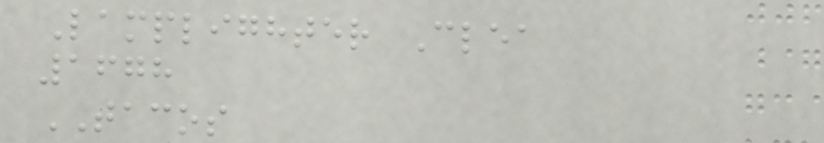Lamplighter Clea
1678
TACOS
